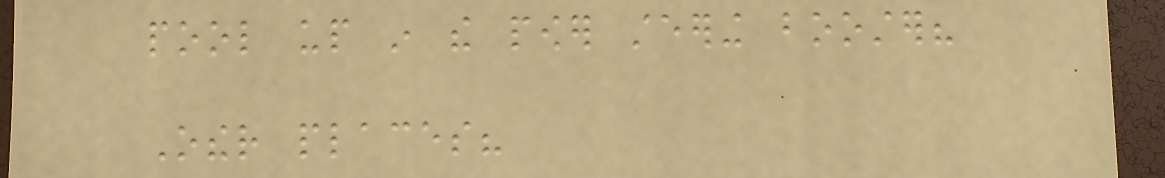pool up in the power steering booster?
Other places?
